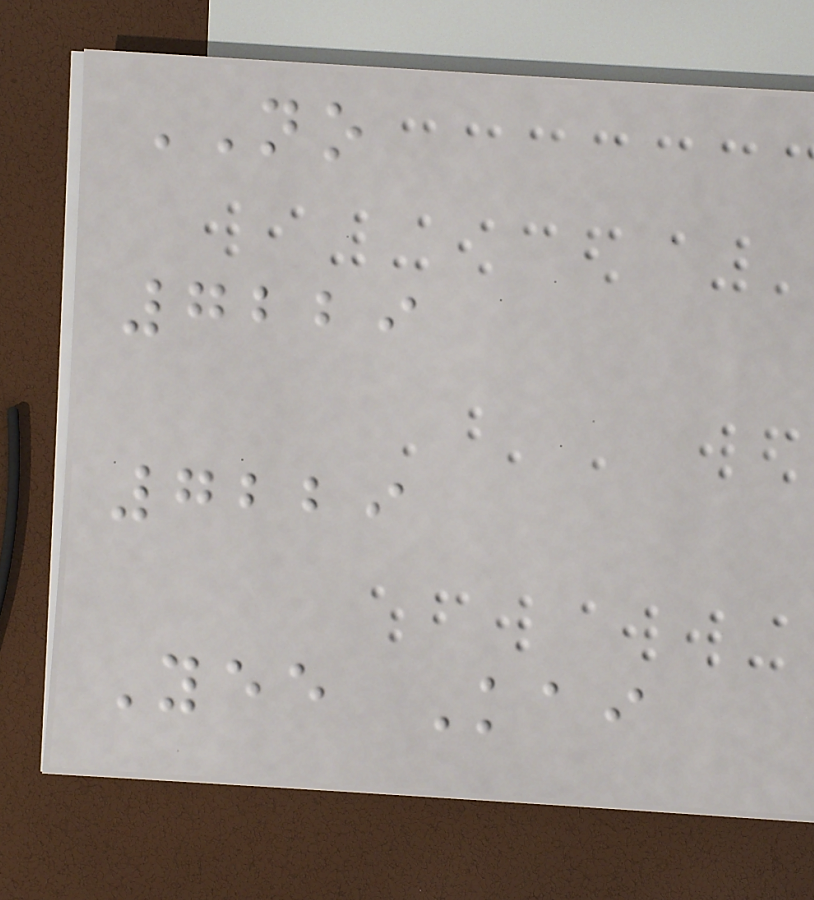NO
7229
7229
Yee Kai
